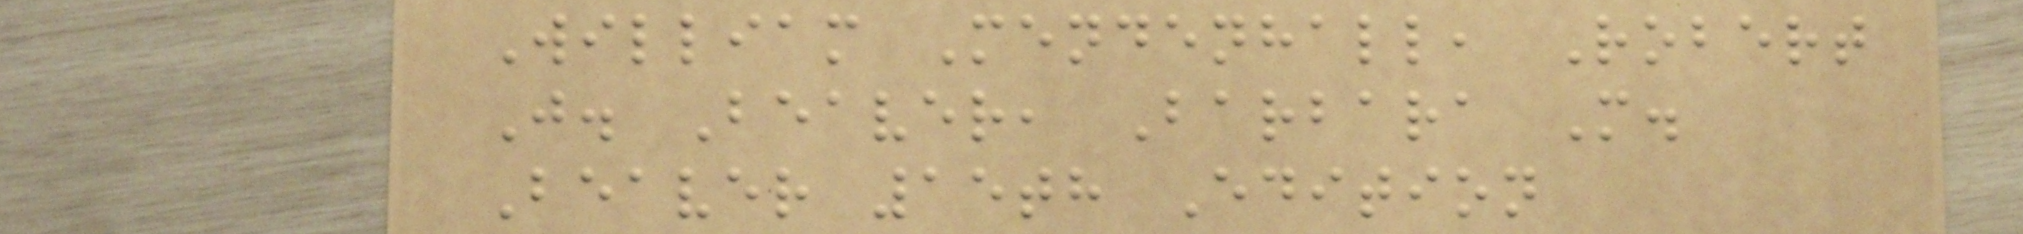William Mendenhall, Robert
J. Beaver, Barbara M.
Beaver 15th Edition
